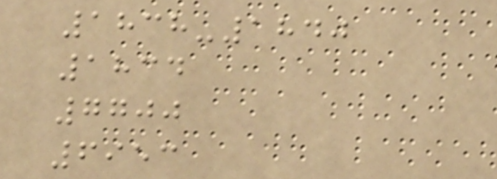1838-1840
1834
7700
6953
